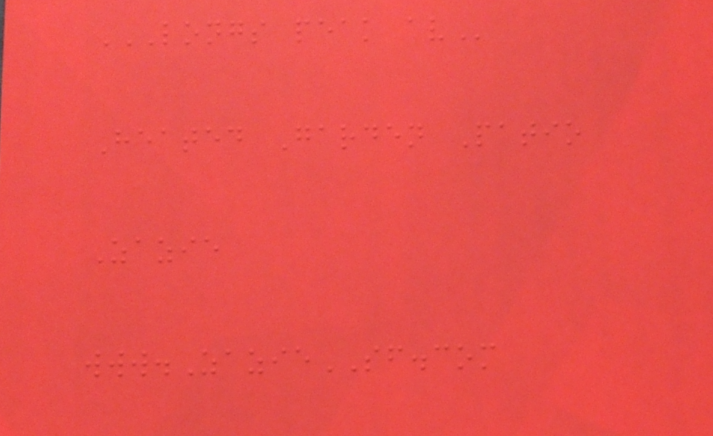LONGS PEAK AV
Heated Garden Patio
Zazie
www.ZazieSF.com
